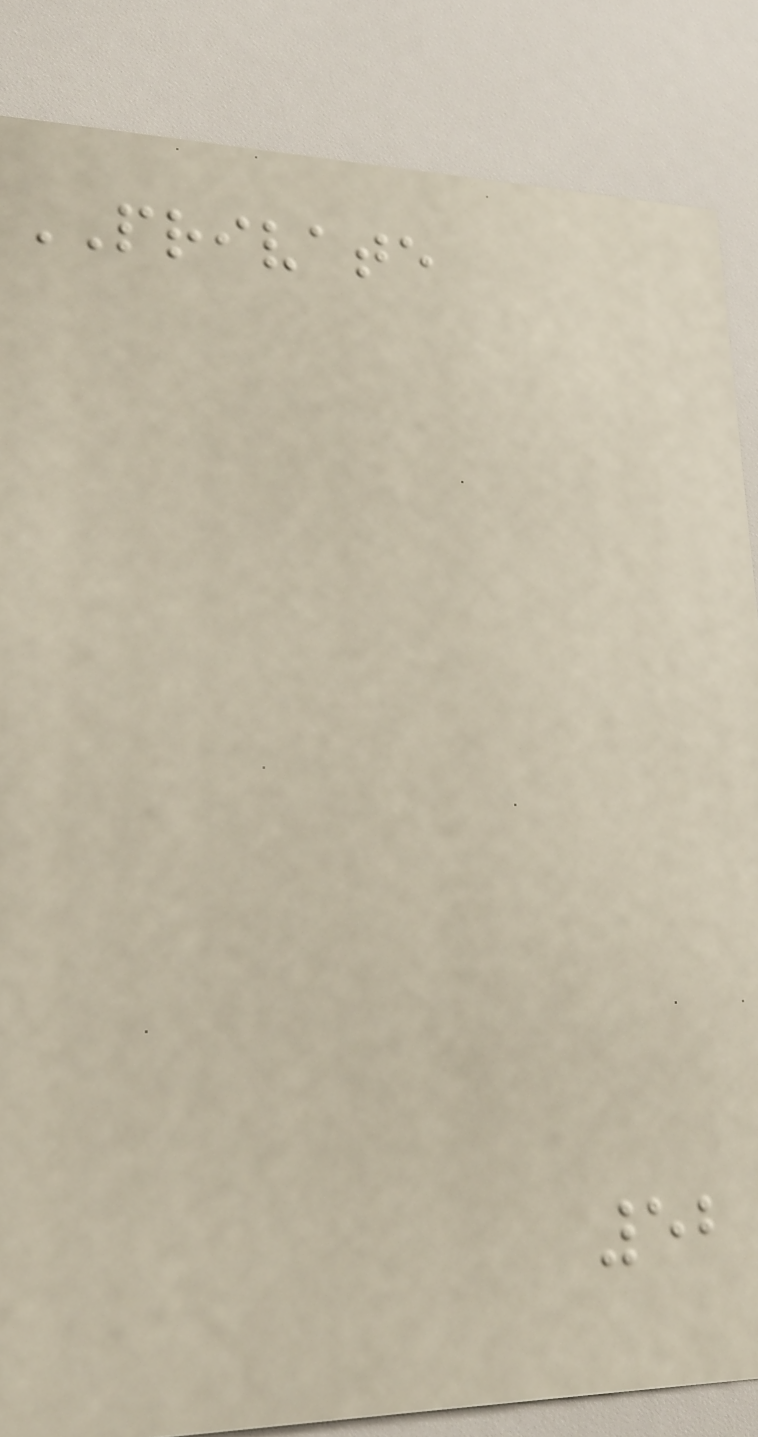PRIVATE
52
